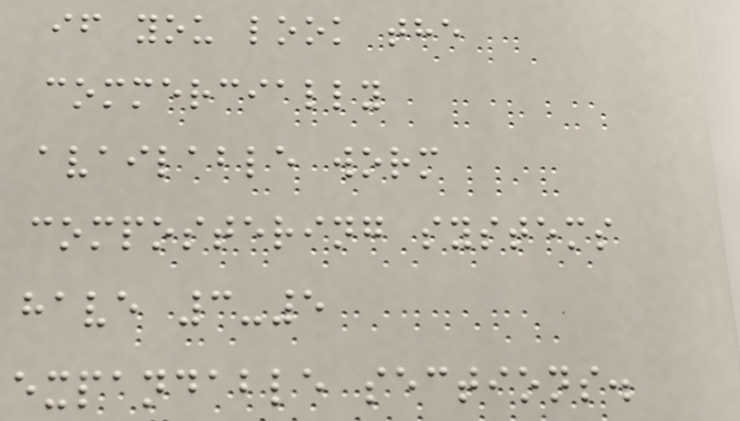if you look the
commercially
available worm
compostering systems
have 3-5
expandable sections.
